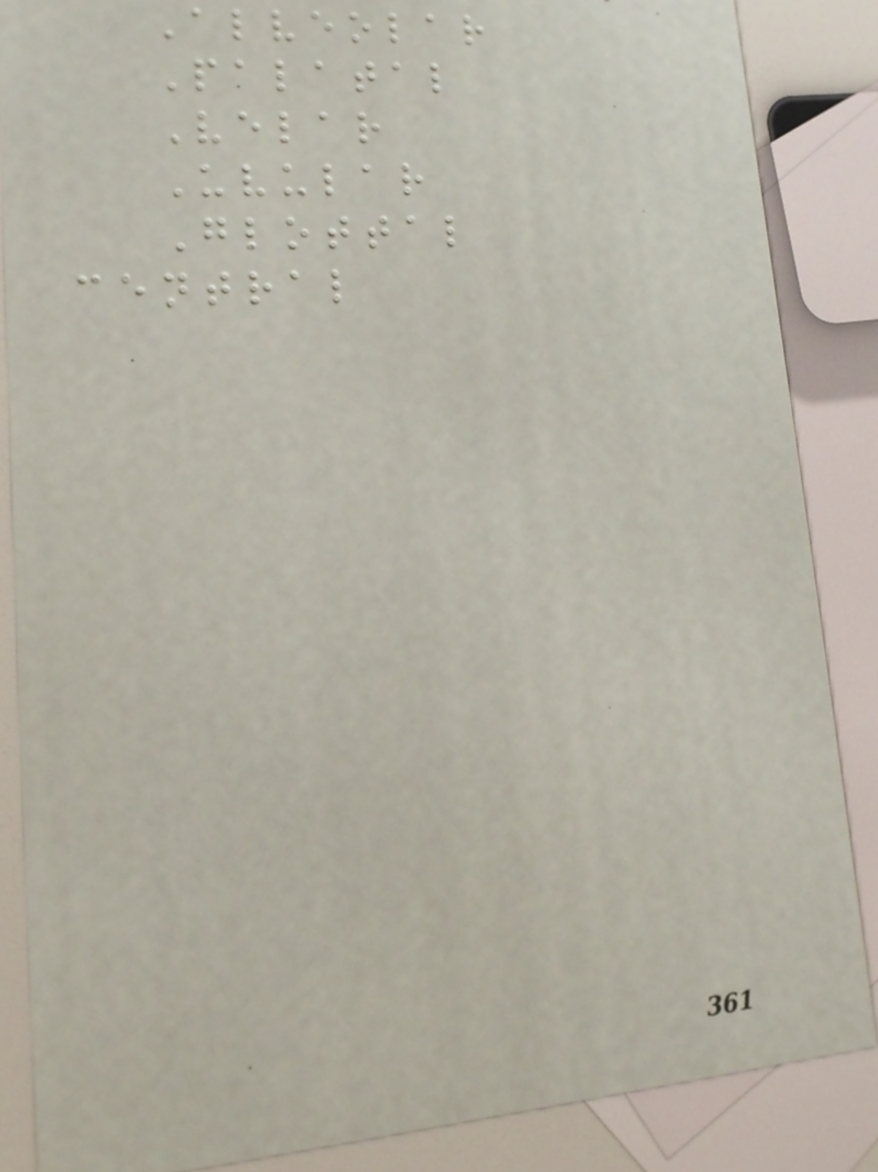Alveolar
Palatal
Velar
Uvular
Glottal
central
